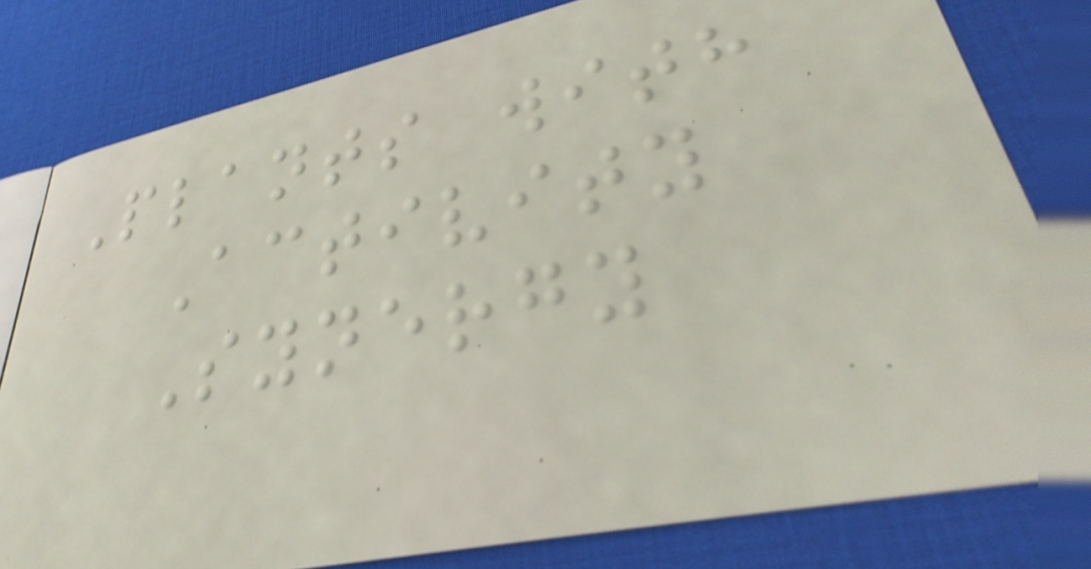Plants with
Activity
Synergy
